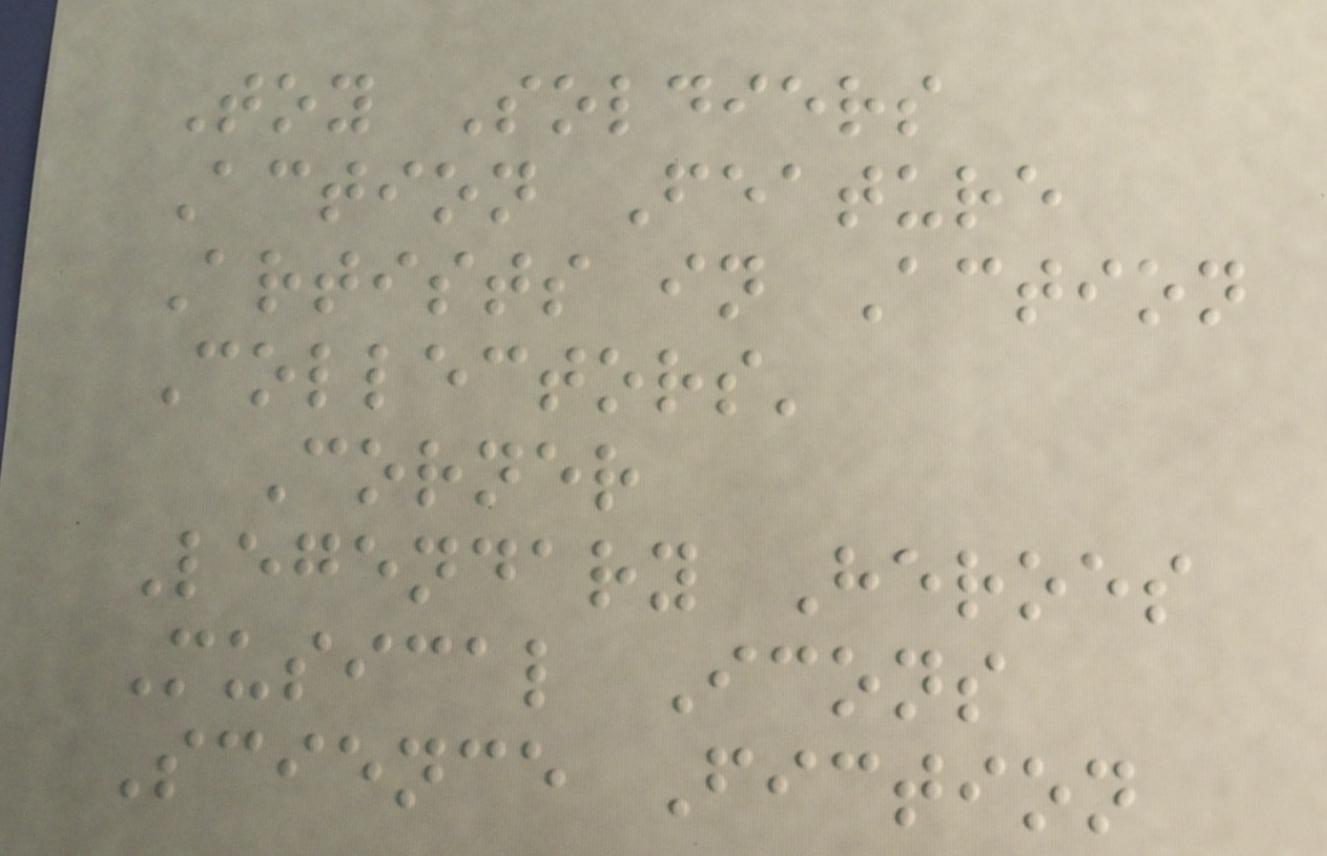Toy Soldiers
Action Feature
Artists in Action
Collectors'
Corner
Legendary Heroes
Musical Icons
Science Fiction
